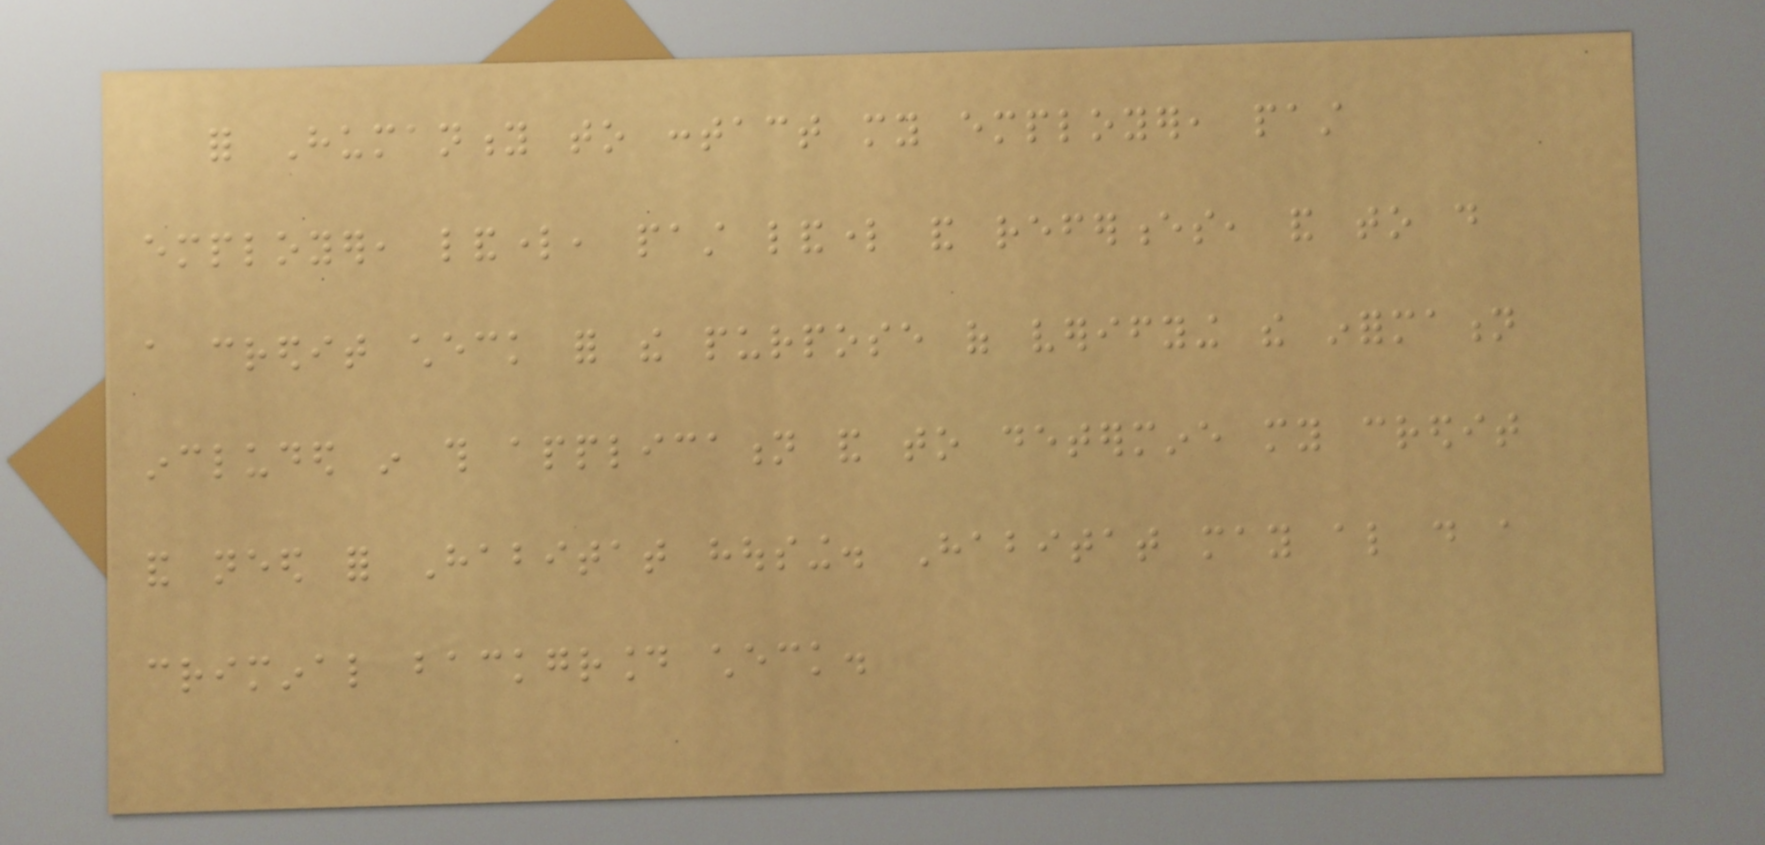for Humanity to contact my employer, past
employer, landlord, past landlord and references, and to do
a credit check for the purpose of verifying the information
included in this application and to determine my credit
and need for Habitat housing. Habitat may also do a
criminal background check.
